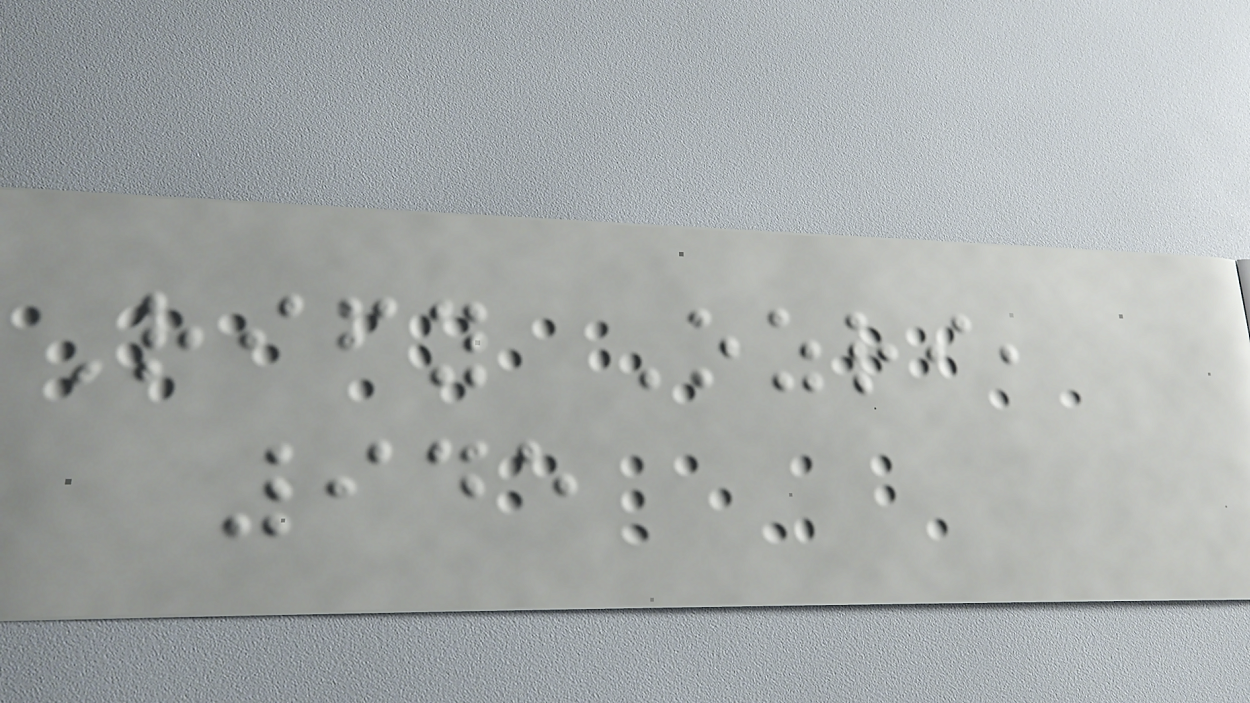Rify Ozri,
945
